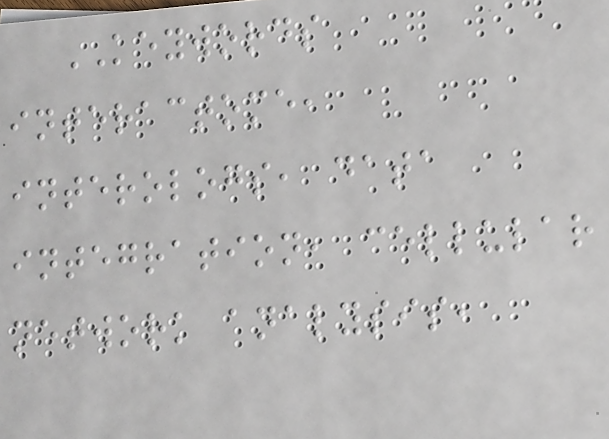KEYWORDS
interactome,
interologs, data
integration, cellular
network analysis,
